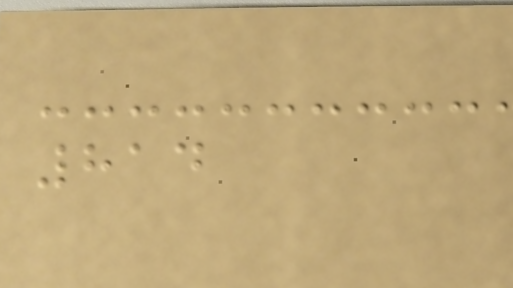814
